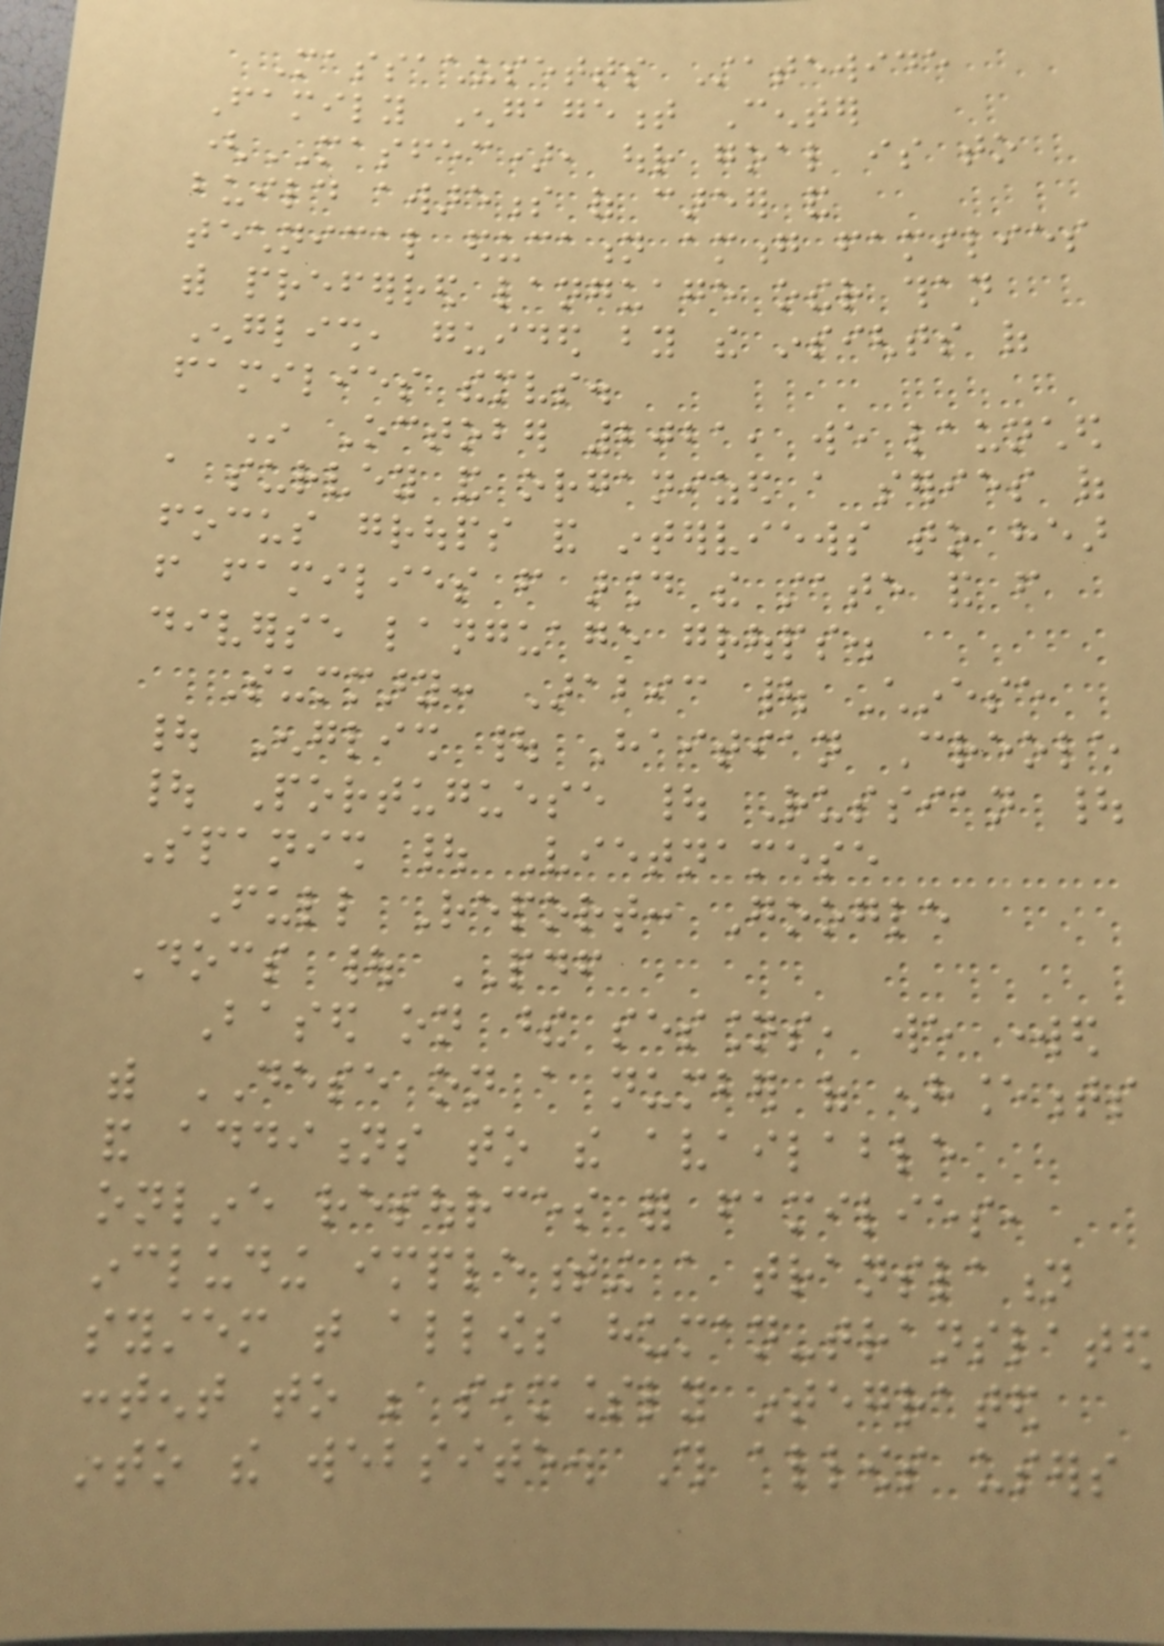Massachusetts Statewide
Family Engagement Center
(MASFEC), our goal is to
build awareness of career and
technical education among families
with preferred language other than
English, guided by the insights of
families themselves.
In October 2021, we launched
a survey and organized a series of
focus groups and interviews to hear
from families from around the state and from
diverse language groups.
Summary: Arabic | Chinese
| English | Haitian Creole
| Portuguese | Russian |
Spanish | Vietnamese
Full Report: Google
Docs | PDF
Based on these sessions, we worked
with DESE on a number of enhancements
and additions to the available
online resources for families,
including implementing a translation
system that allows human-translated
content to be seamlessly integrated
into the website. This allows users
